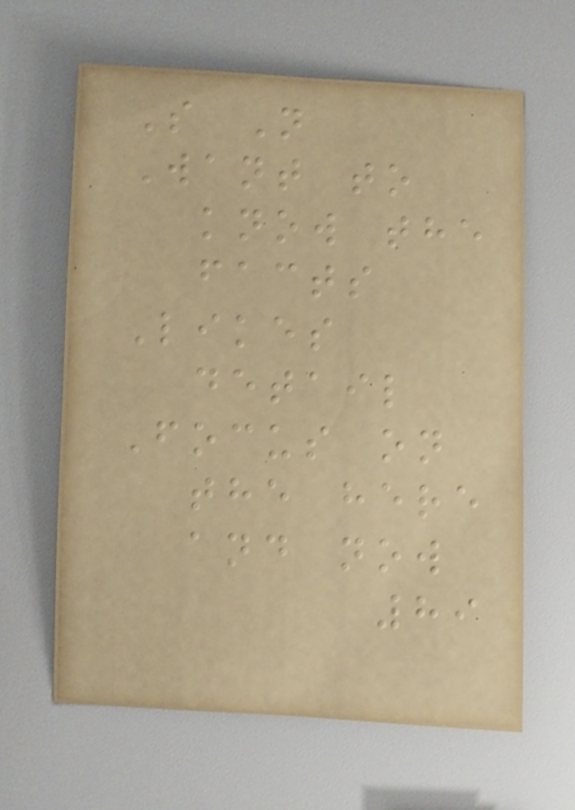S N
Want to
know the
facts
Likes
detail
Focus on
the here
and now
89
